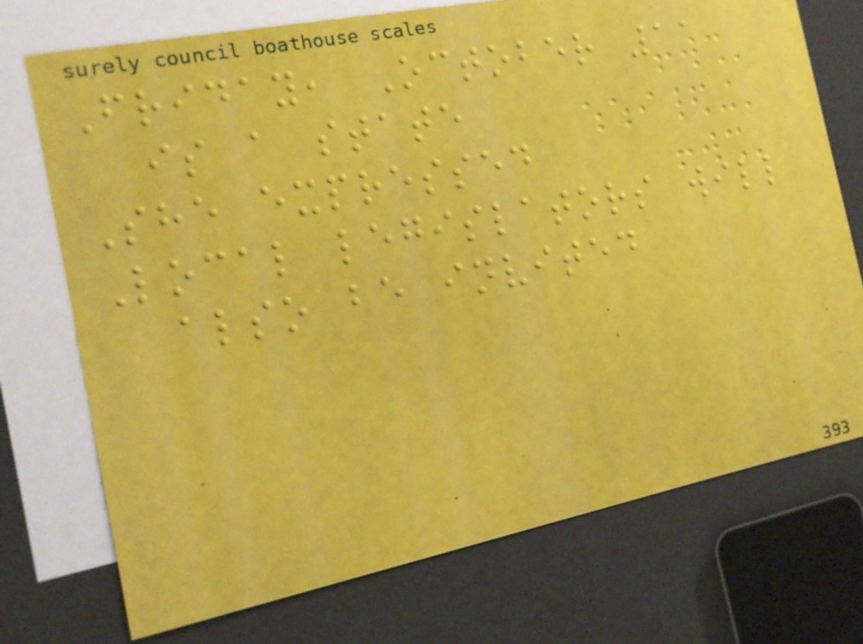Friday, October 11
is a state
She expressed
Local legislators will
also be invited
